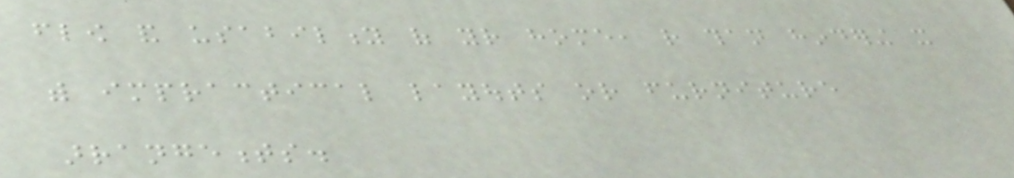flow and usability of your home, rather than hindering it
with impractical layouts or furniture
arrangements.
